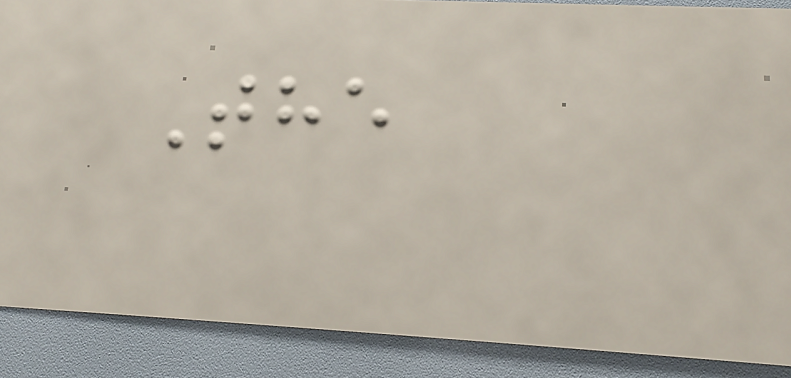The
